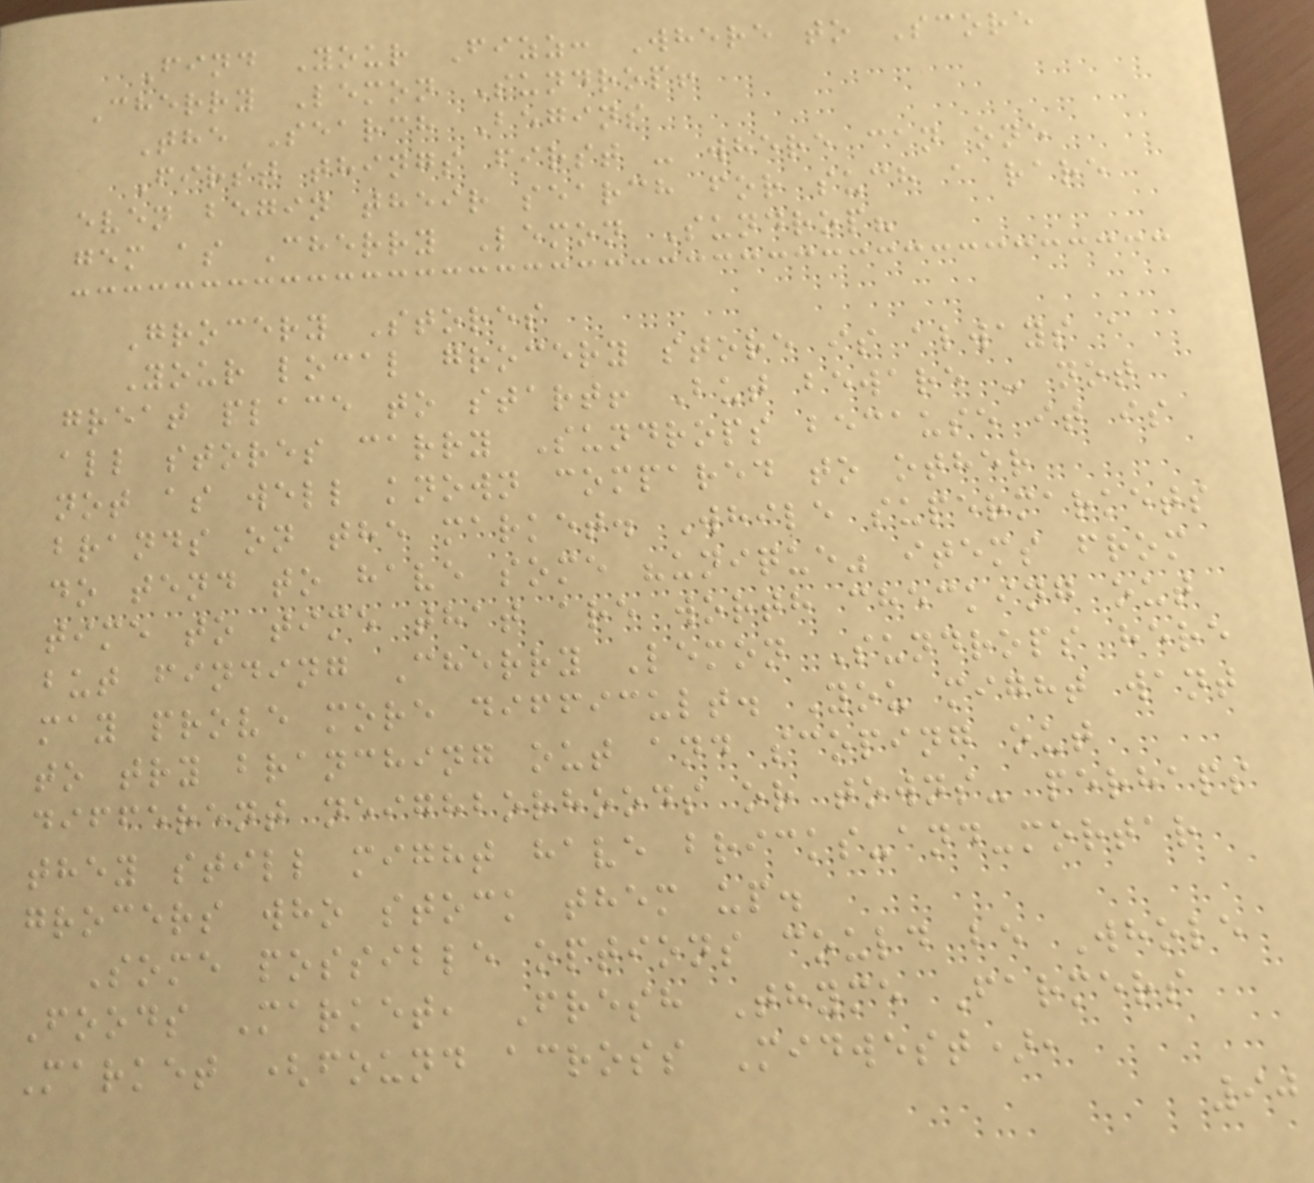Find Your Fizz: Where to Score
Cherry Lemon Sundrop!
The Search Begins
First things first - where can one
even begin their search for such a rare
gem as Cherry Lemon Sundrop?
Grocery Stores
Your local grocery store is always a
great place to start! But beware - not
all stores carry Sundrops because it is
not as well known compared to other
brands on the market. While supermarkets
do tend to have some "unique" items from
time to time that are worth checking out
but finding Cherry Lemon Sundrops here
may prove more difficult. You might want
to try branching out and scoping out
different neighborhoods or towns- perhaps
they still might have bricks-and-mortar
grocers who stock them up.
Some possible options could be Whole
Foods Market, Fresh Thyme Farmers
Market (found across Midwest),
90
